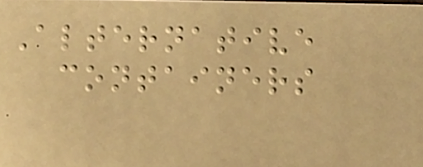Alternative
containers
